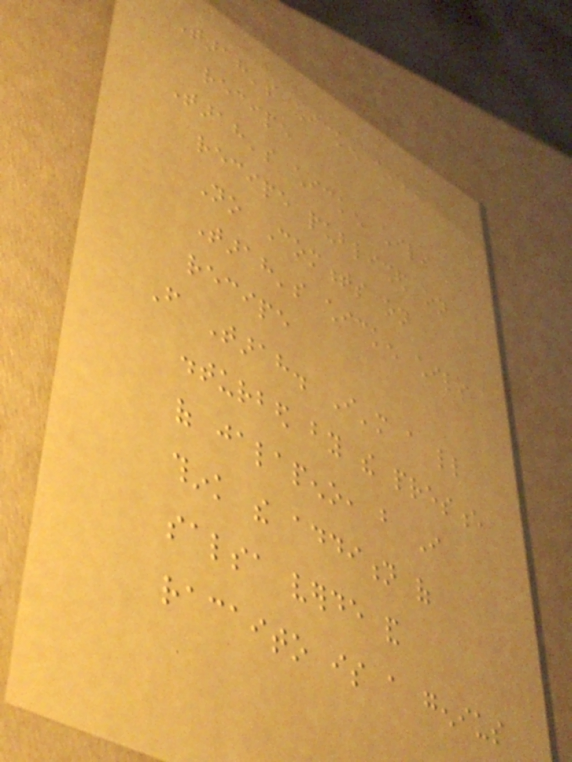Tarah's chicken chili
recipe
Tarah's chicken chili
recipe published on
No Comments on
Tarah's chicken chili
recipe
From Tarah. I'm a little
disturbed by the presence
of jalapeno, but I
think the addition of
salsa verde and
racaito is a genius
